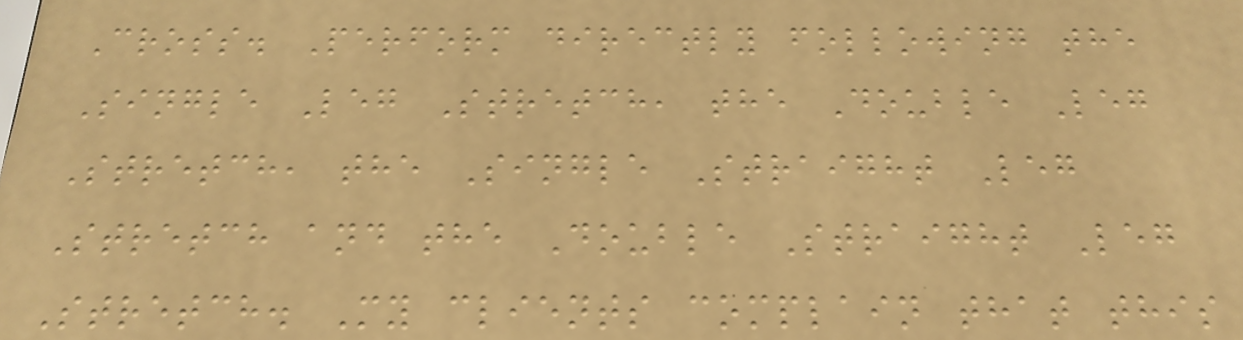Cross. Perform directly following the
Single Leg Stretch, the Double Leg
Stretch, the Single Straight Leg
Stretch and the Double Straight Leg
Stretch. My clients complain that this
